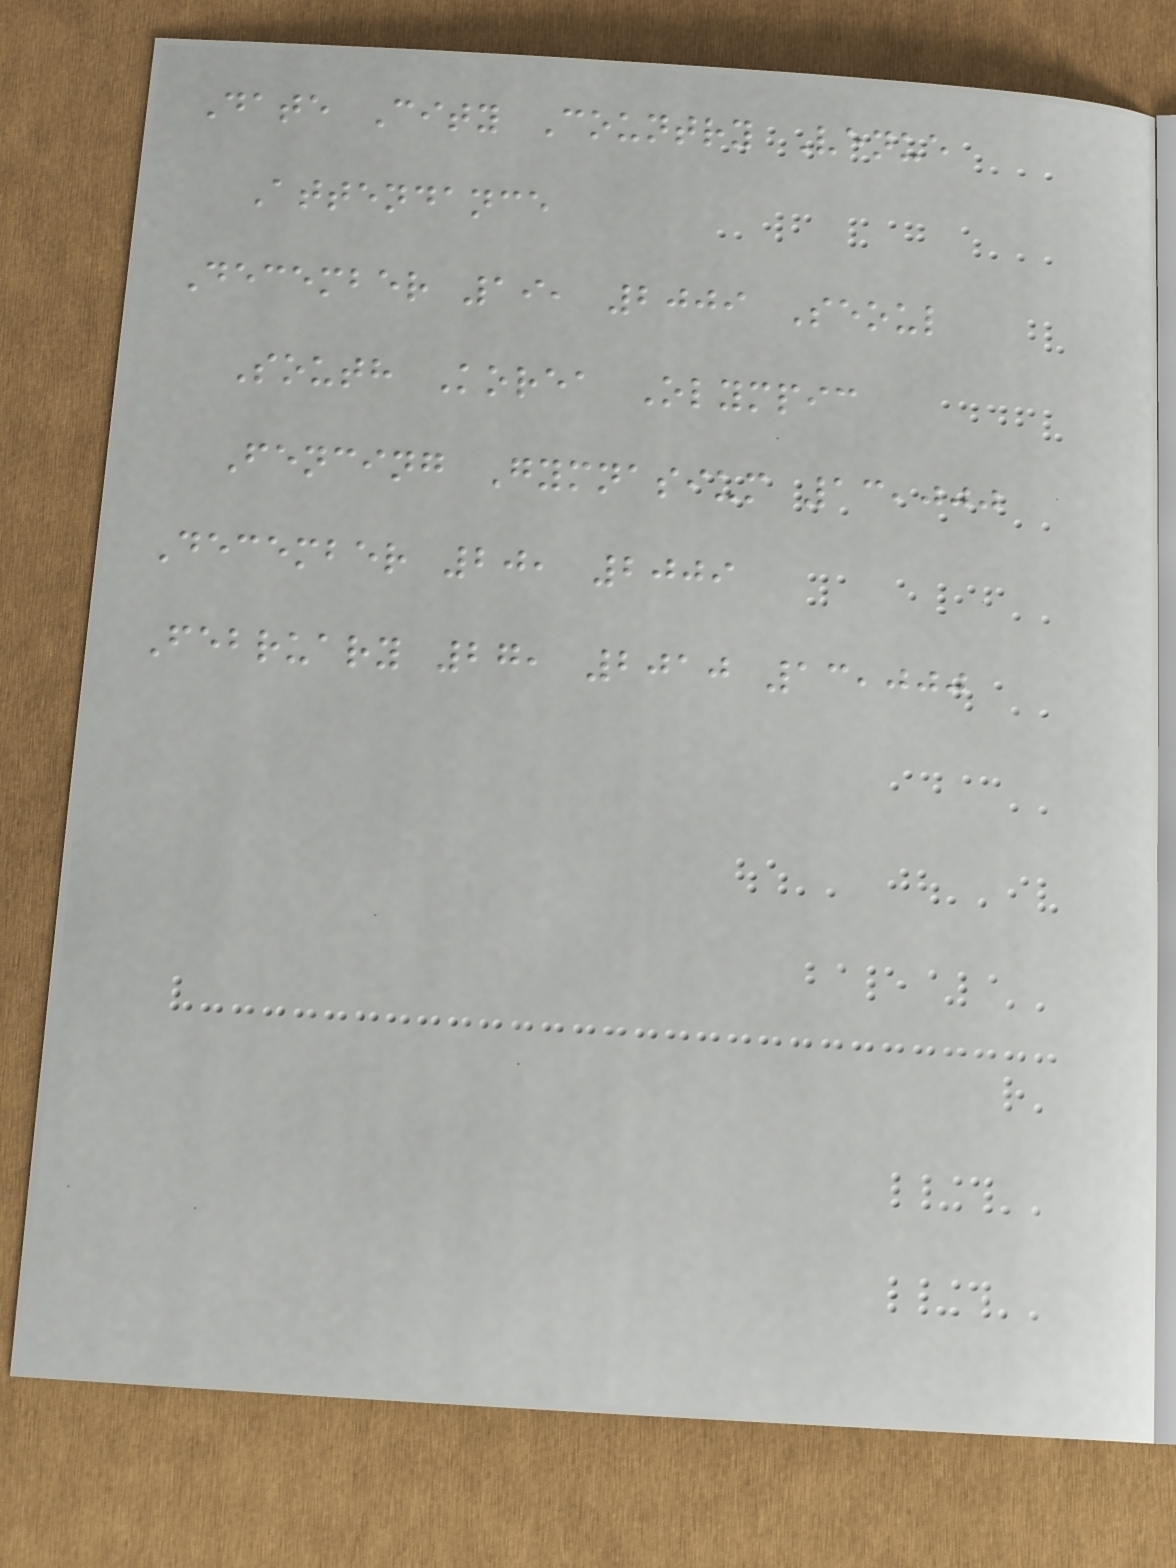Date City Country Venue
Attendance
December 19, 2009 Seoul
South Korea Olympic
Fencing Gymnasium 13,000
December 20, 2009
February 27, 2010 13,000
